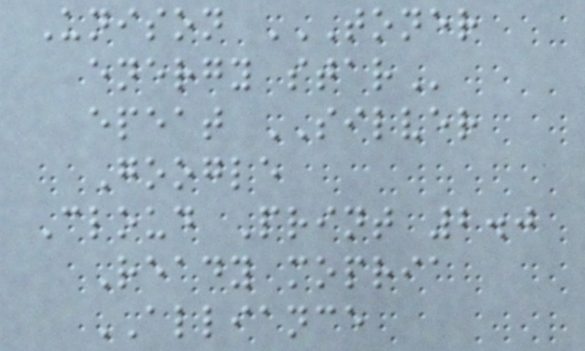Unison TONER
ENERGY STAR
epeat SILVER
Google
Cloud Print 2.0
Ready mopria
ALLIANCE
